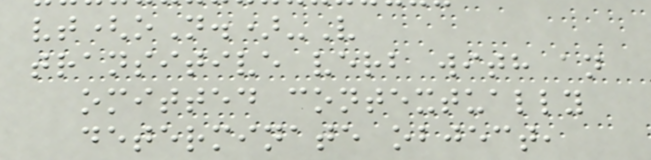vt(oN.)-V
transitive verb with an
omitted contextually
determinate object,
